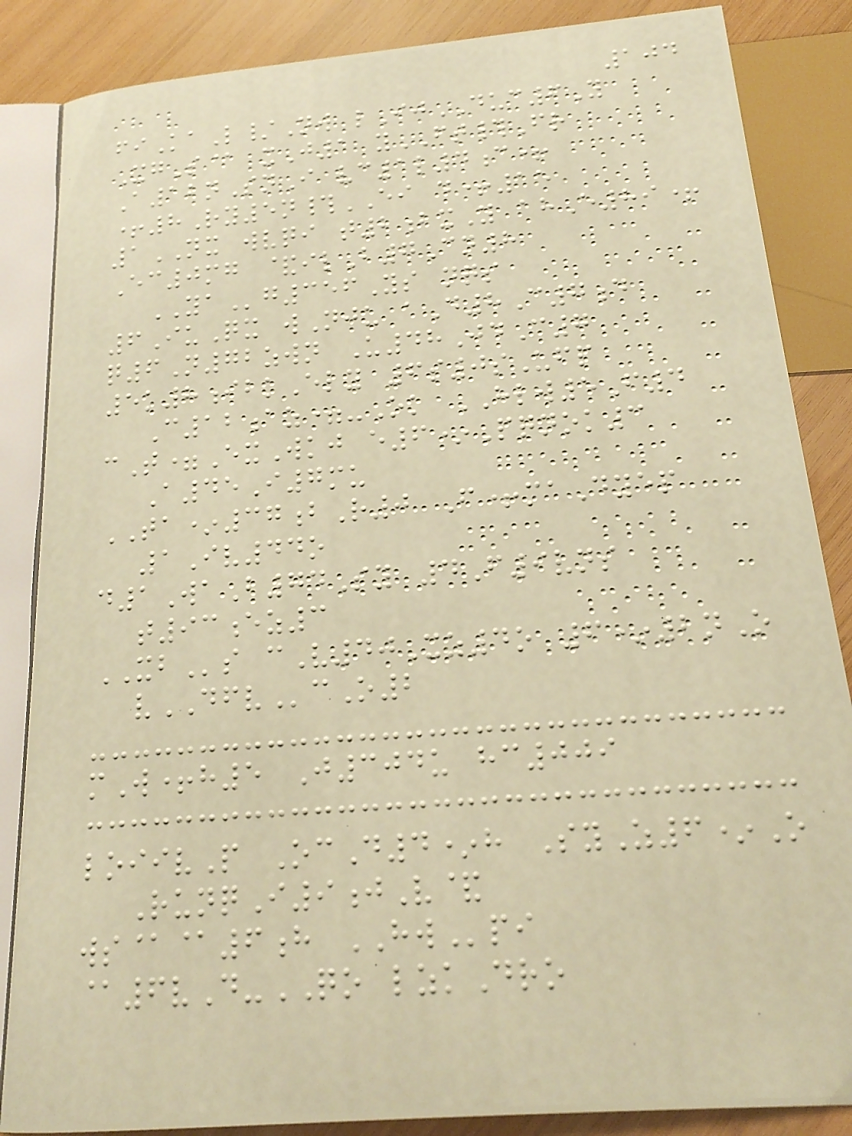104
fiKaL/Nw lIjDUC6Y
XgS@ xJ1 yFT#Fr
A12nSnI vc1l4c+
+8Ry5n#EI d+15
1NX wvqi t2bxY ahE89+
Ec0mg &ilB7Cn8
YAg356Ys nqs
6IuQx wNju aD8C7d
q6N72zwn U48JdC7
5k8ibkEly 6s0sUfp
C12az=-Ok HLW5F4
cT=ExWkj e6*Pqnok3
A45I7mu
TA*37bR0 F+maDyep
1Iv44o
d1WaB74Sy 4F9vns
t93ez3
XBs cV40Xz4o 6*2nO
vDFVcO2
mW+h5 J304u hc009
loiivP OcD4*h SyZ6*O
RunqI9jV&
ws@@6h HWpi
@6vD-QO lzkDro
